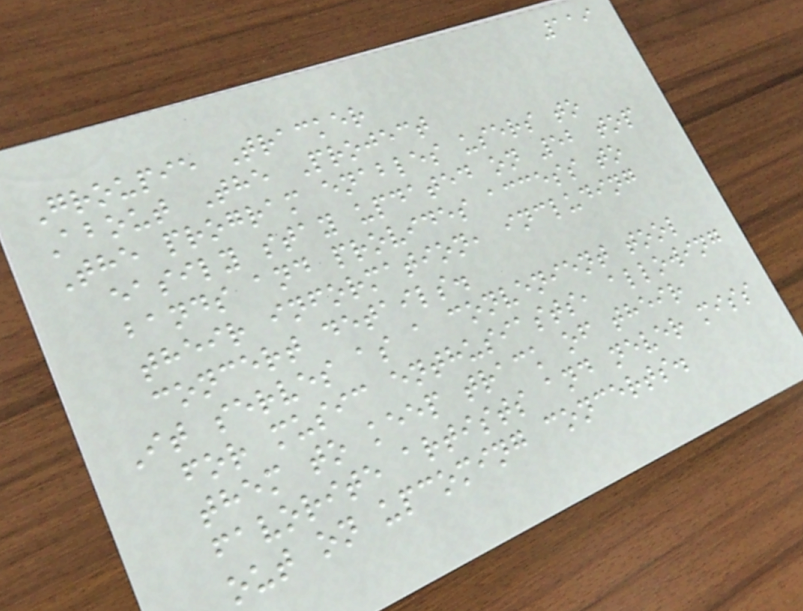119
Groupie Tracker
About The Project
The program enables users to
easily stay updated on 52 top
bands and provides access to
their information, including
concert details.
It serves as a convenient tool
for music enthusiasts, allowing
them to keep track of their
favorite artists and never miss
out on upcoming concerts.
